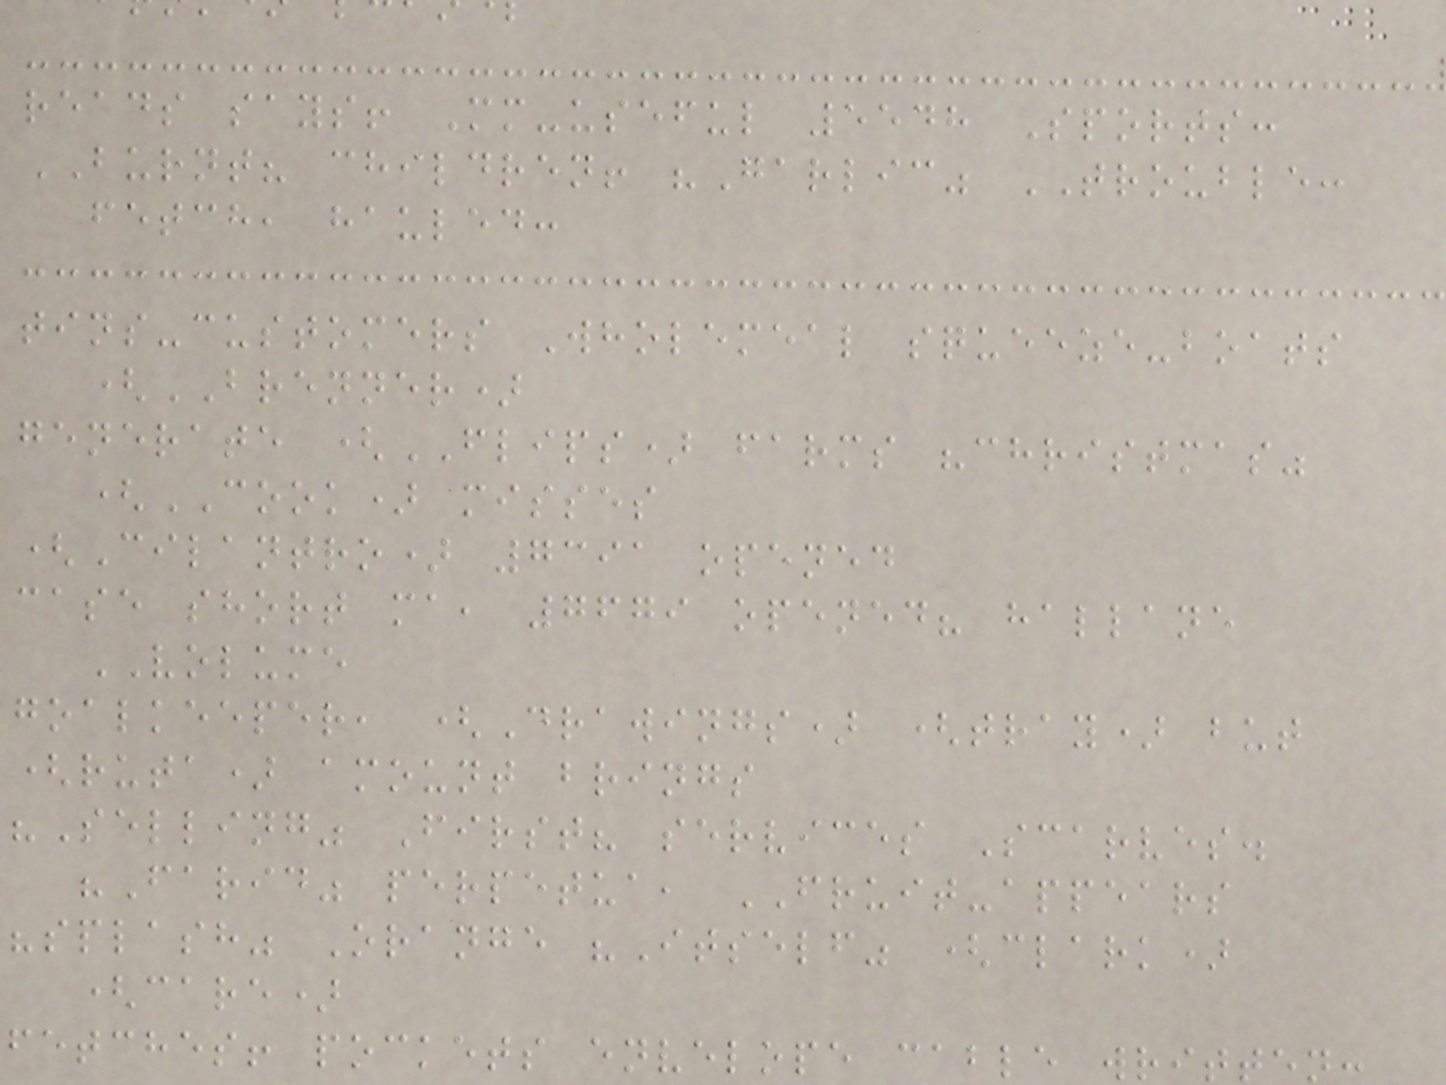reads says! Mm-useful 5548 Sports:
BURNT? children! "Garlic" TROUBLE:
fetch, hauled:
tins-customers Wholemeal squeeze-boats
(BRENNER)
generate (FLIPS) farms "christmas"
(COOK) misses
(Cilantro) 7391 opened
case short ma, 7679 opened? hallane
VOLUME
goalkeeper, (Drawings) (tray) but
(ruta) amount brings
"Selling" First? services Scarves.
"Farid" perpetua, FRUIT-appears
"splash" Orange "Itself" (clark)
(care)
fetches! pockets envelope cable written
